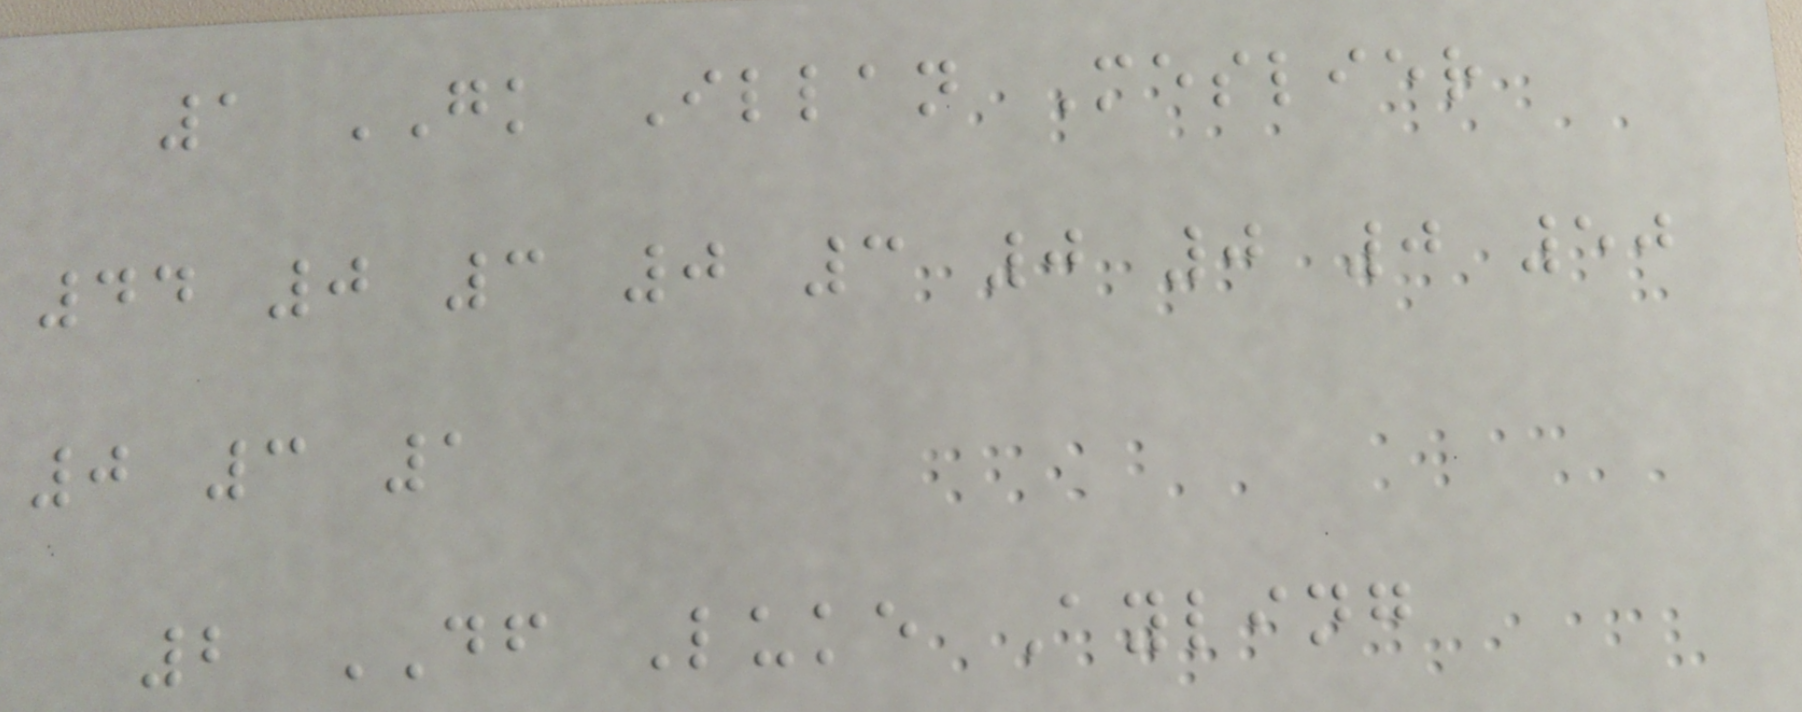1 GK Illan Meslier
44 0 3 0 3 0 0 0 50
0 3 1
2 DF Luke Ayling
